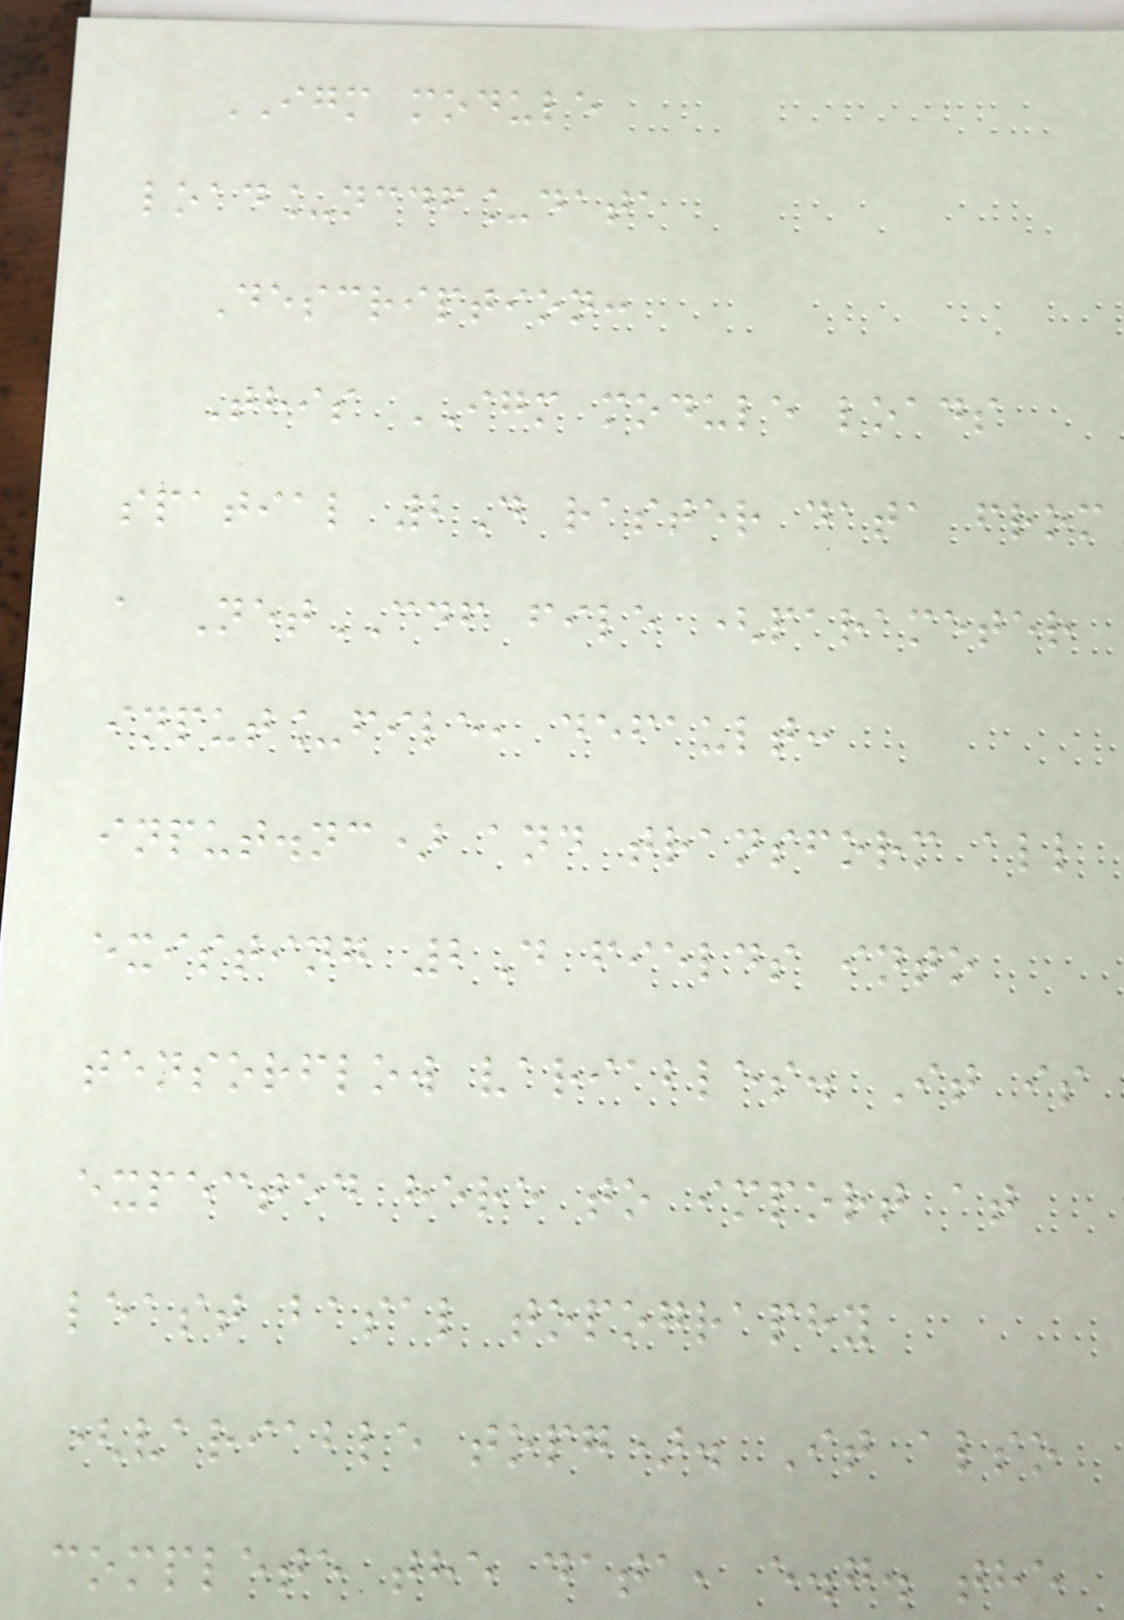IGM module
load_ncdf_data
Description:
This IGM module loads
spatial 2D raster data from
a NetCDF file (parameter
input_file, default:
input.nc) and transform all
existing 2D fields into
tensorflow variables. It is
expected here to import at
least basal topography
(variable topg). It also
complete the data, e.g. the
